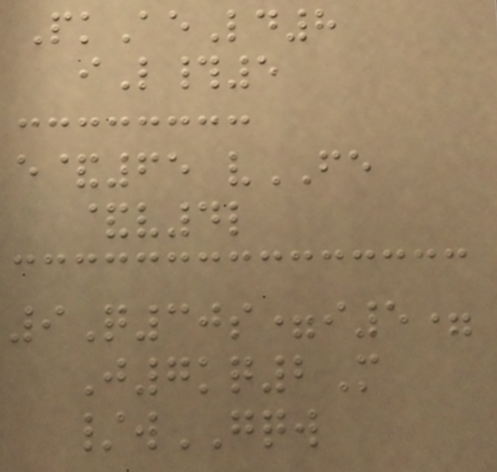PkAeLd8
iL#5
e&65 vFE
&v4l
9Q30s=i5=
J7kq2M
/wGQW
